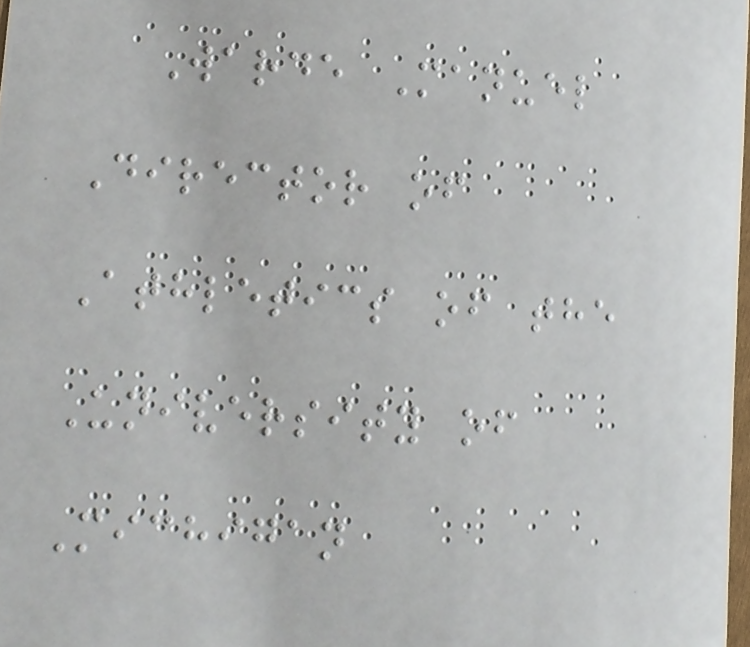Warde Manuel
Director of
Athletics of the
University of
Michigan
